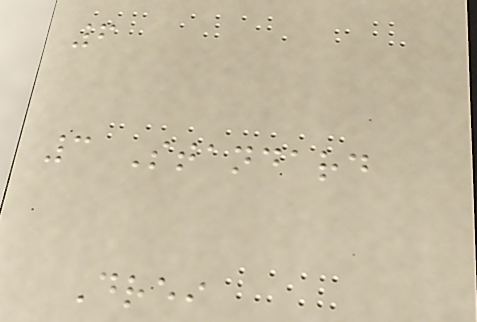6
3 Standard
Drei
